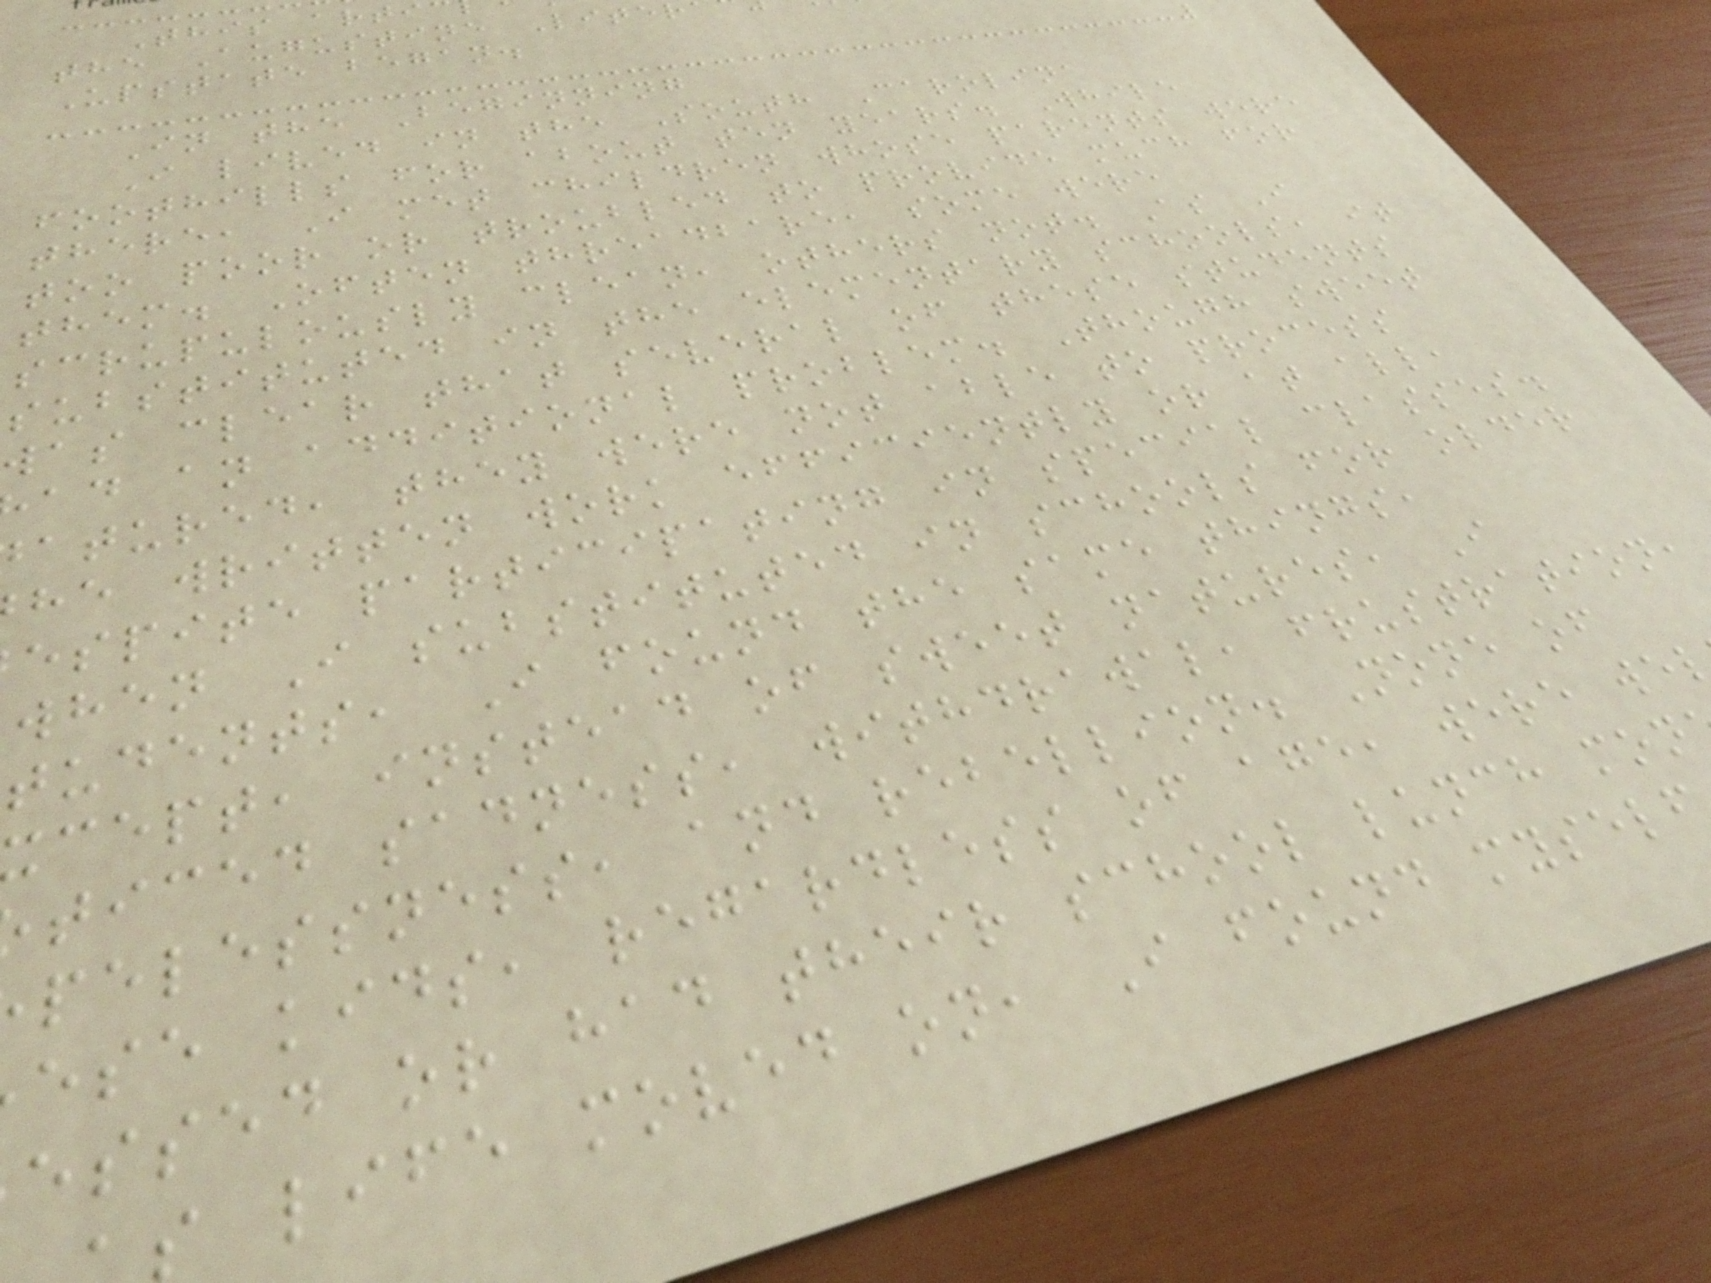This arti
the Augustine Liter
Upstate began.
In the Beginning
I lived in the South Carolina
foothills for about ten years. While
there, I met children whose parents were
too poor or troubled to provide much for
them. Often threadbare, some were
scrupulously clean, others not. As I
substituted in the elementary schools, it
was clear that several of these students
ad an additional problem. Though sweet
atured, they were not able to process
he written work efficiently or at all,
espite participating in special classes.
when I substituted in schools for older
tudents, I found the same things,
cept, instead of sweet natures, I
ticed sadness, withdrawal, frustration,
pelessness, and rebellion. None of
ese kids, regardless of age, were we
essed or had their school lunch mon
life moved on, I found myself
